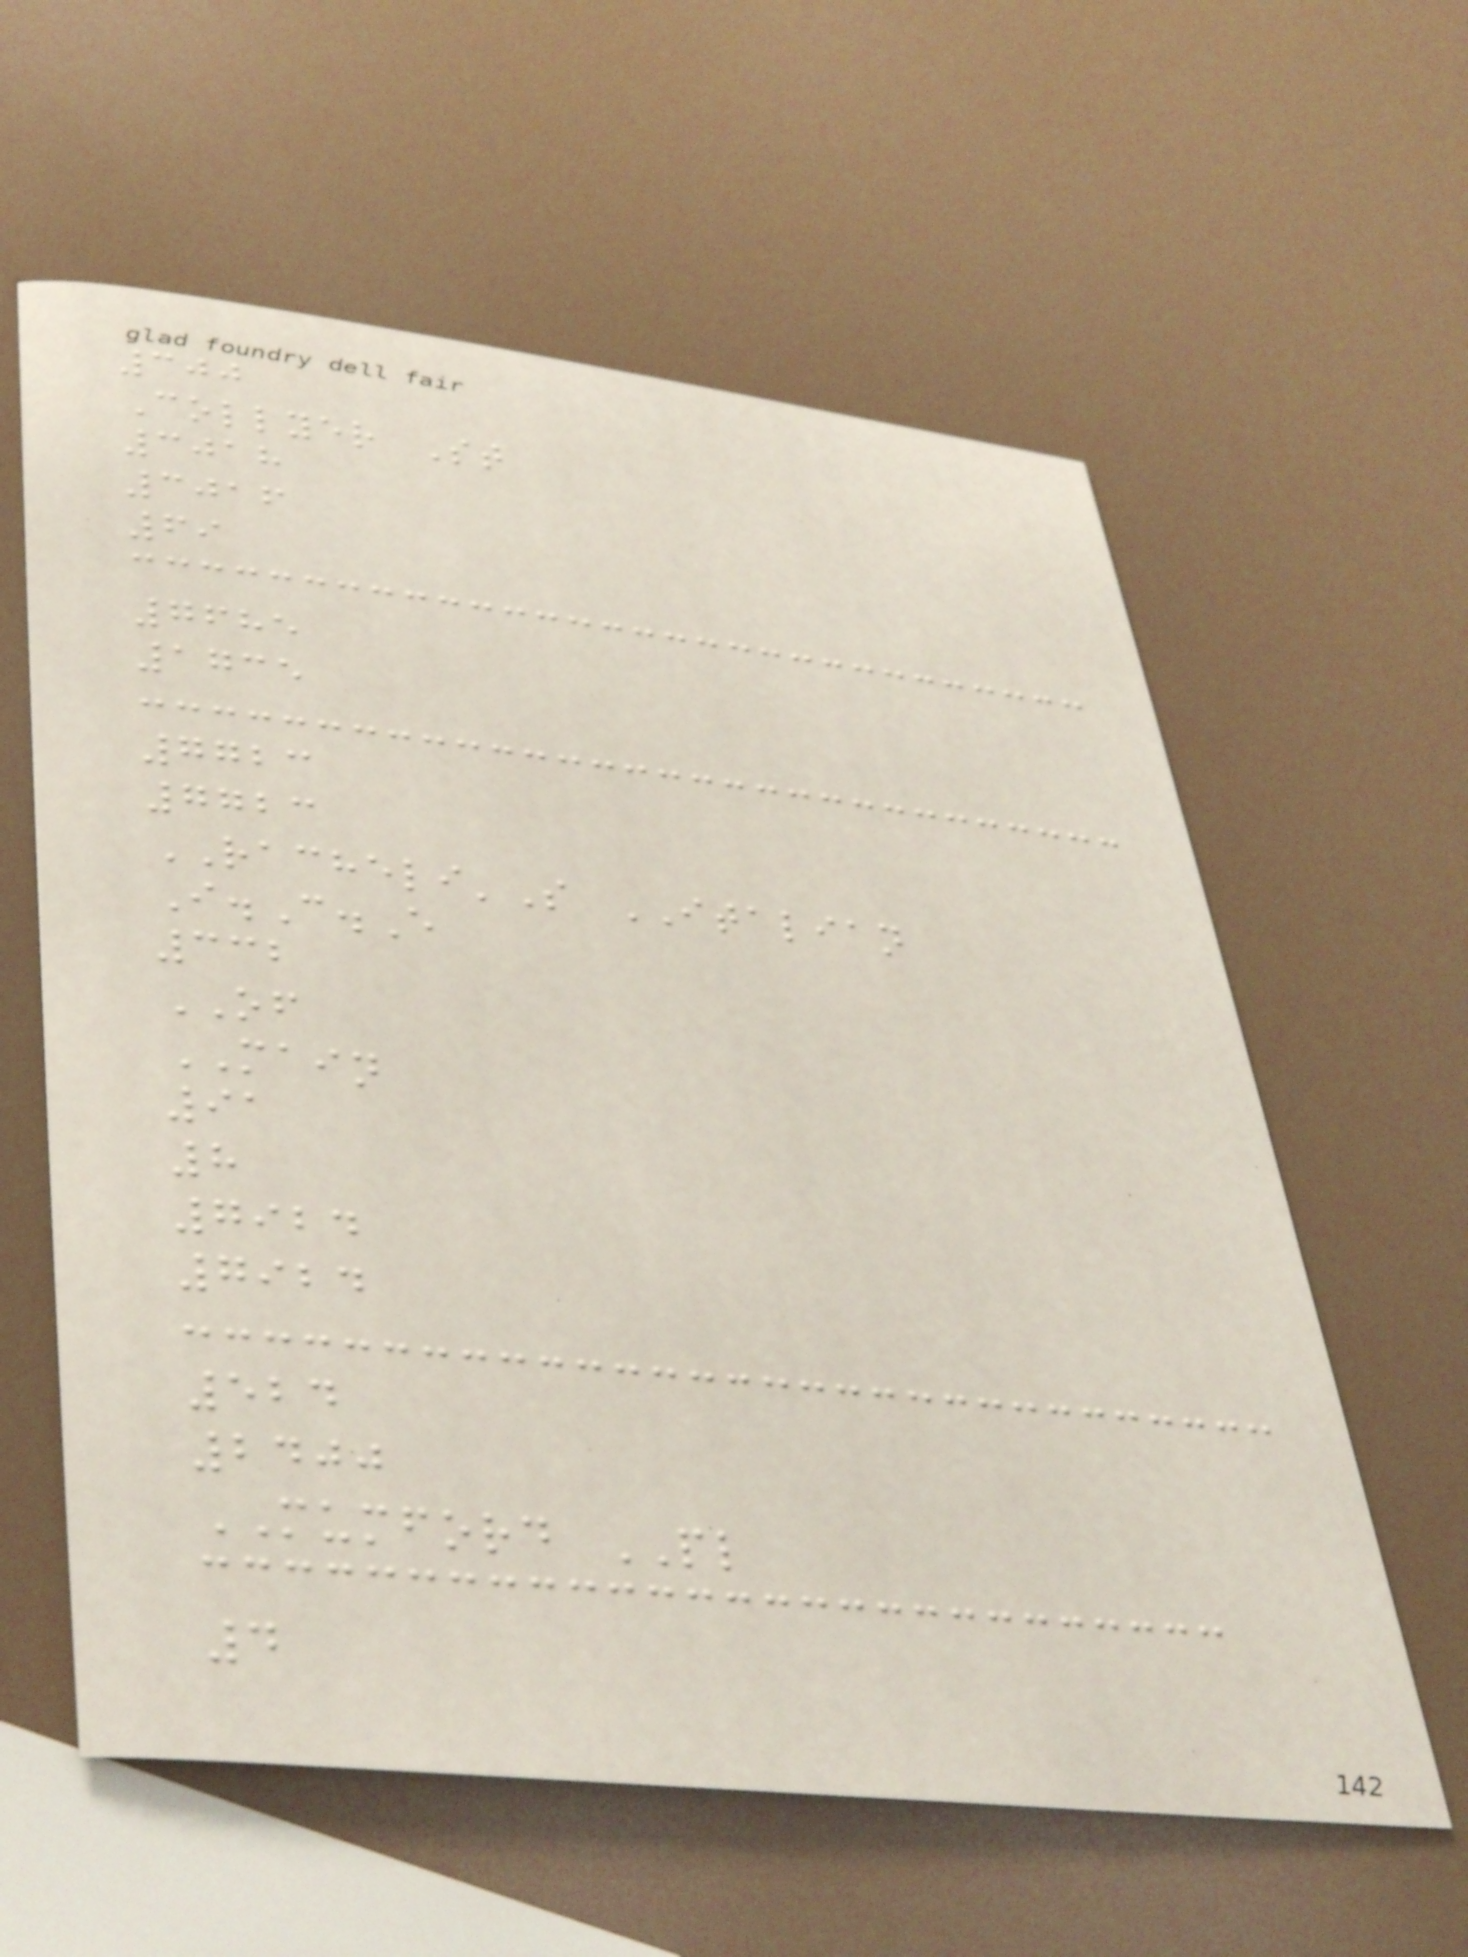300
Collyer St
3018
3016
69
7685
1735
7723
7723
RACHELI'S ITALIAN
I.C.E
332
OF
MAIN
91
8
7924
7924
524
2400
MUMFORD PL
4
